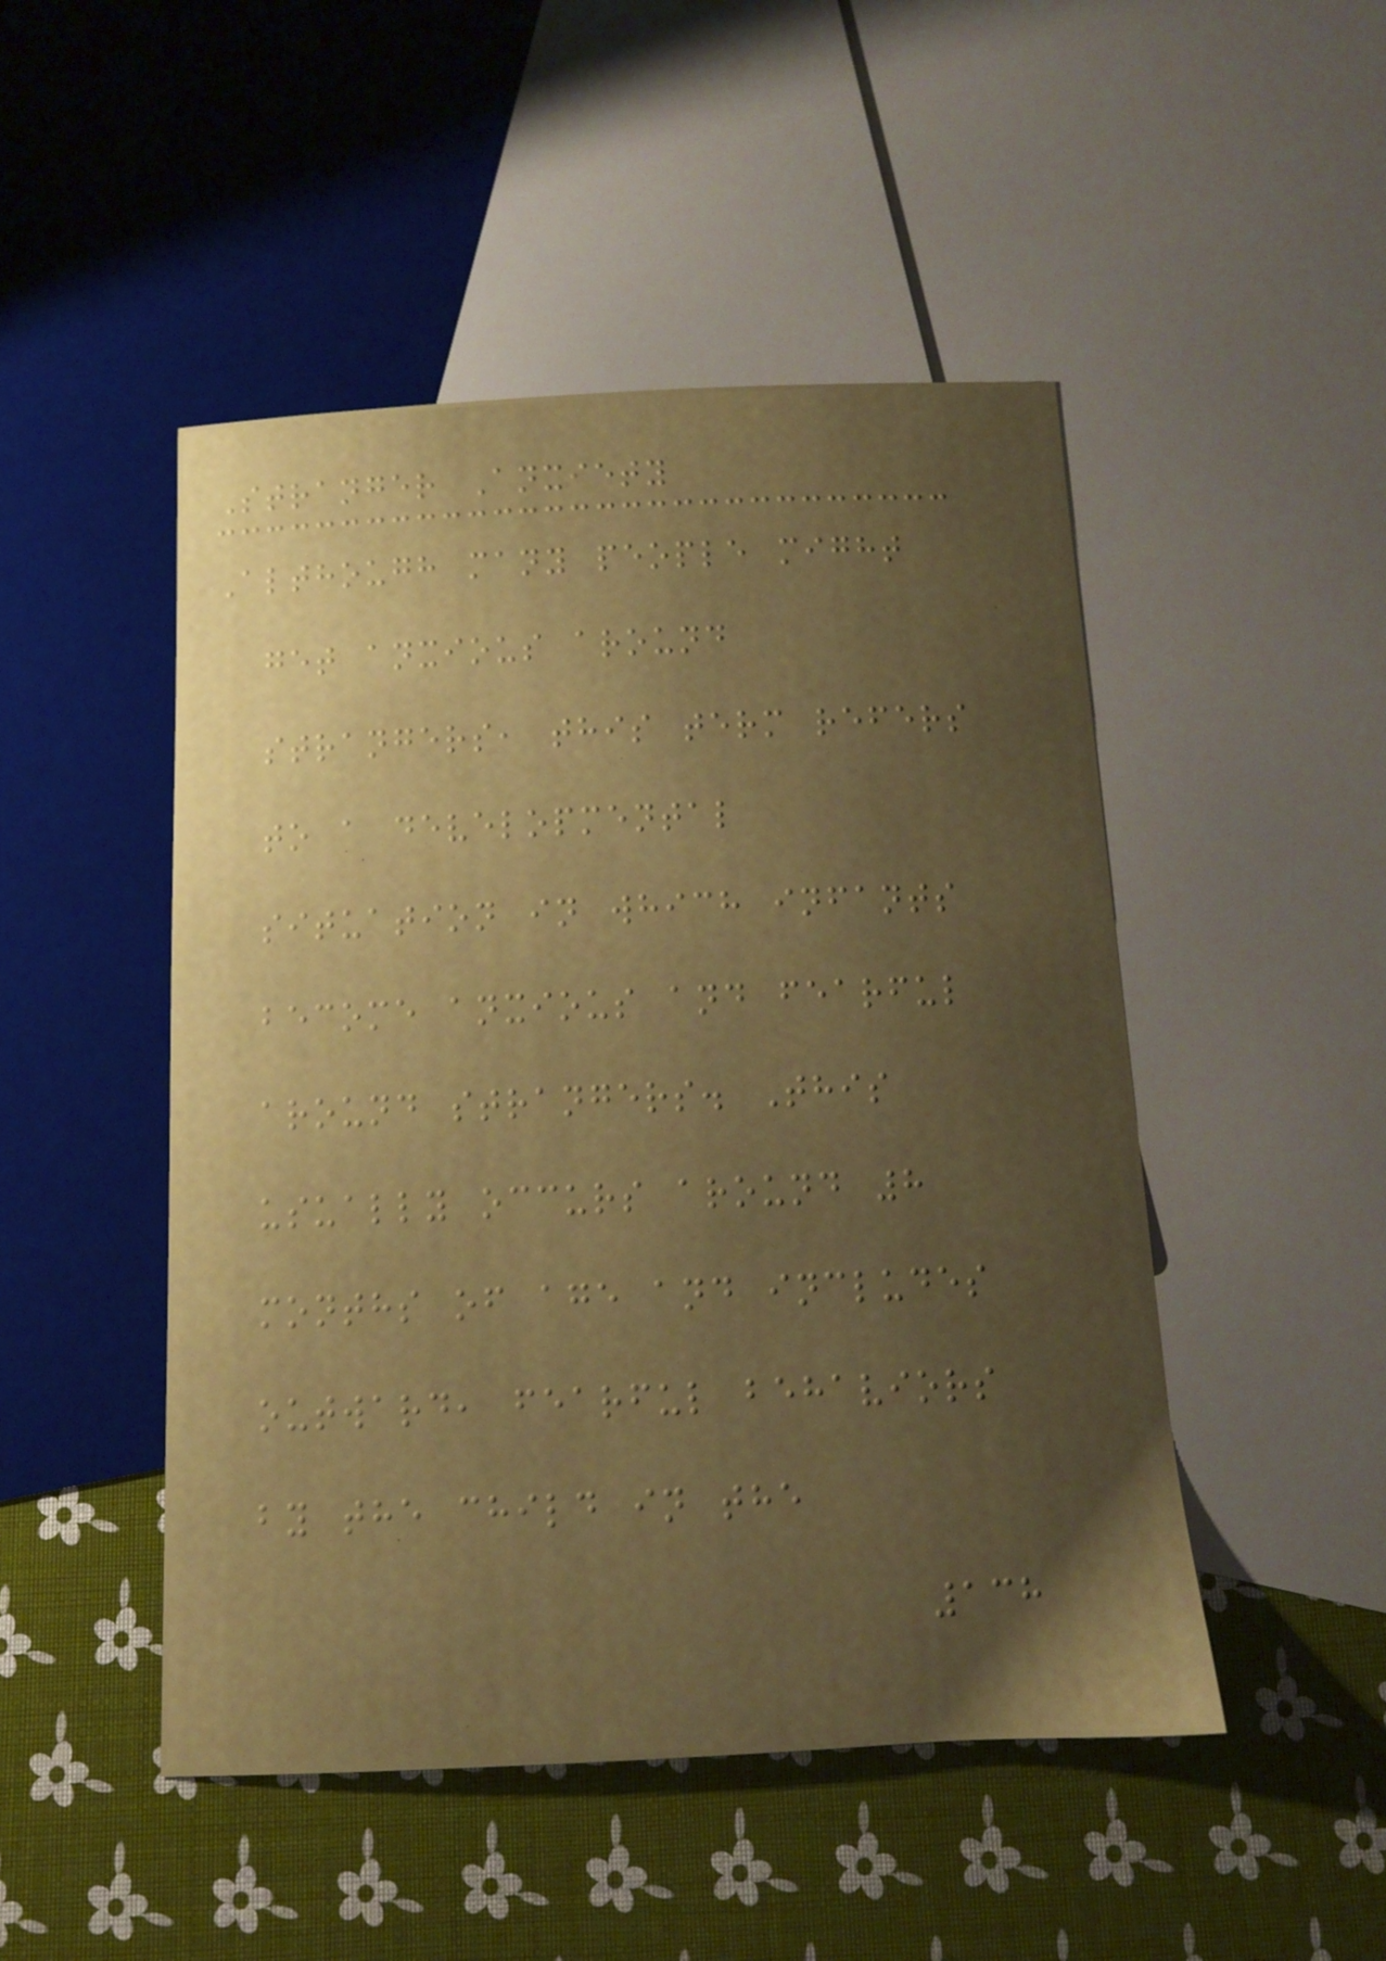Stranger Anxiety
Although many people might
get anxious around
strangers, this term refers
to a developmental
situation in which infants
become anxious and fearful
around strangers. This
usually occurs around 8
months of age and includes
outward, fearful behaviors
by the child in the
138
